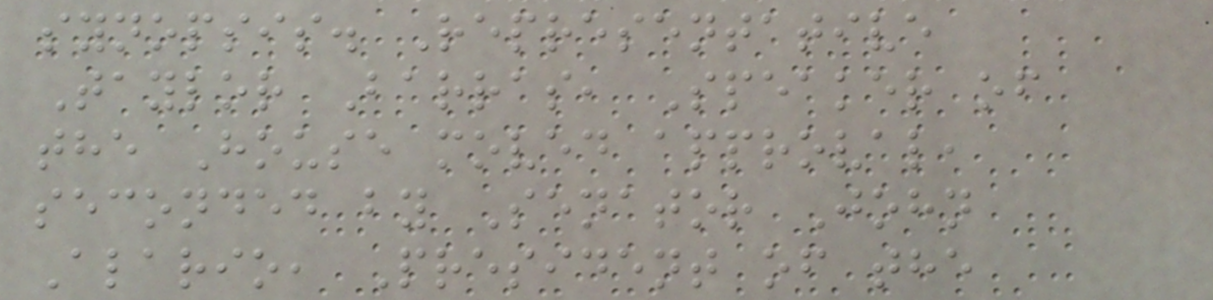synopsis. Representative
Taylor Barras, Speaker of
the House moved approval,
seconded by Senator John
Alario, President of the
